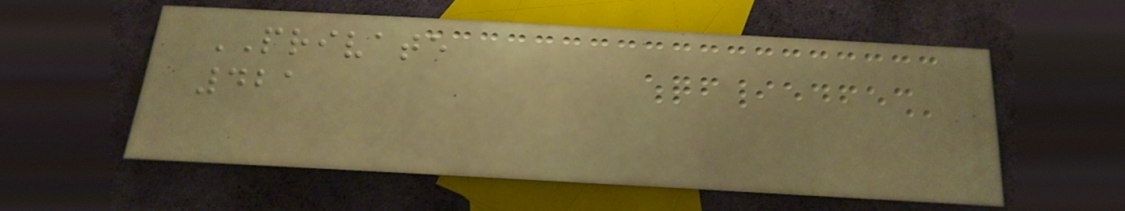PRIVATE
421
